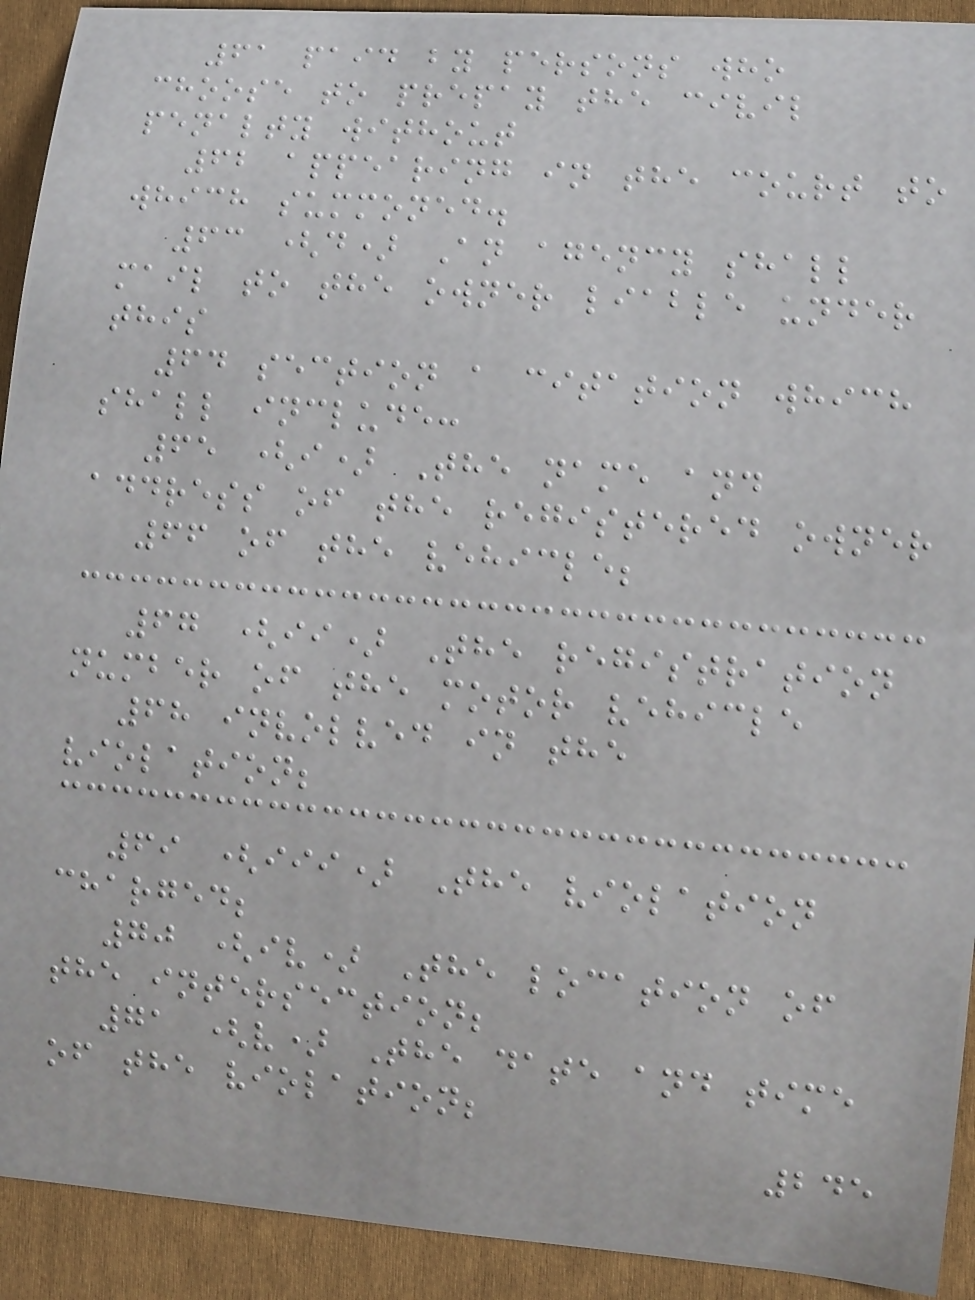61 paid by persons who
choose to prepay the civil
penalty without
62 appearing in the court to
which summoned.
63 (d) An agency shall
mail to the owner liable under
this
64 section a citation which
shall include:
65 (i) The name and
address of the registered owner
66 of the vehicle;
67 (ii) The registration
number of the motor vehicle
68 involved in the
violation;
69 (iii) The violation
charged;
70 (iv) The location of
the intersection;
71 (v) The date and time
of the violation;
245
